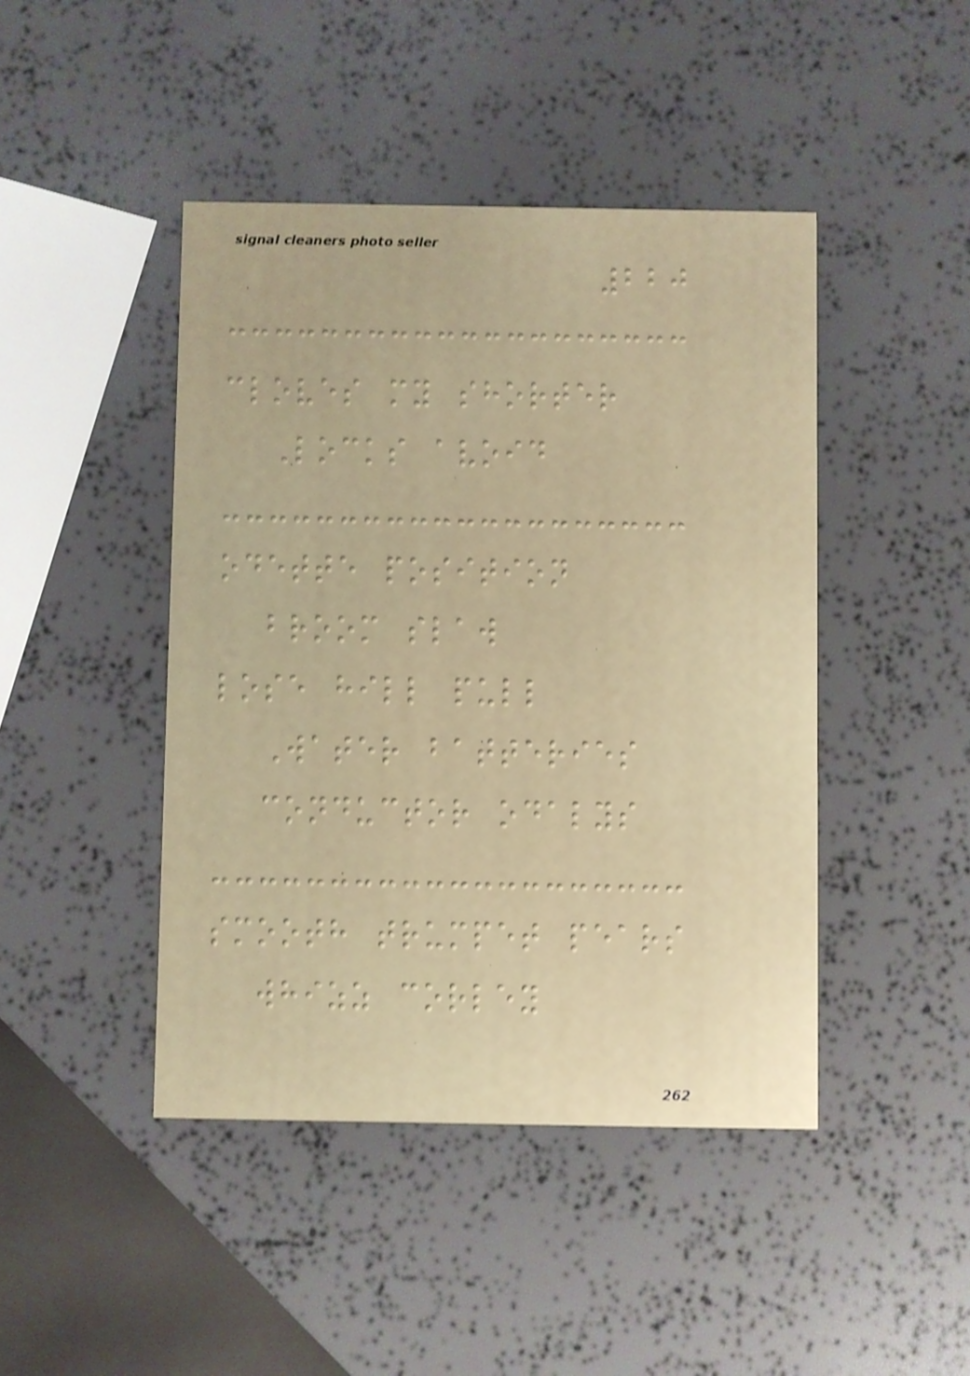220
cloves my shorter
Locks avoid
odette position
broom slaw
lose hill pull
Water batteries
conductor odalys
smooth trumpet pears
whizz corley
